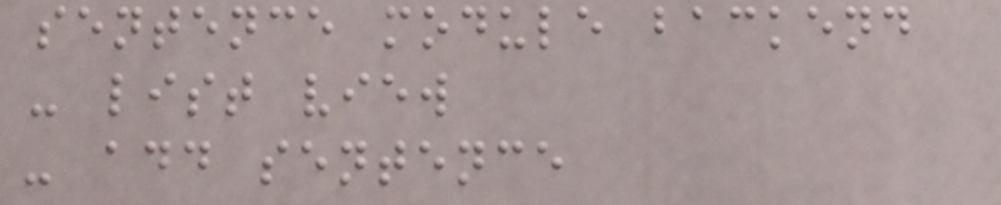sentence module backend
- list view
- add sentence
